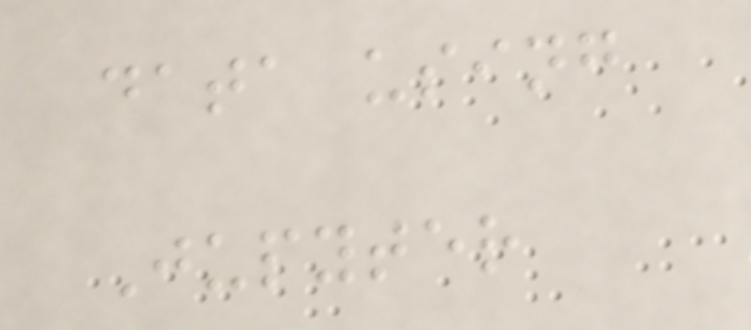data using
Jupyter
